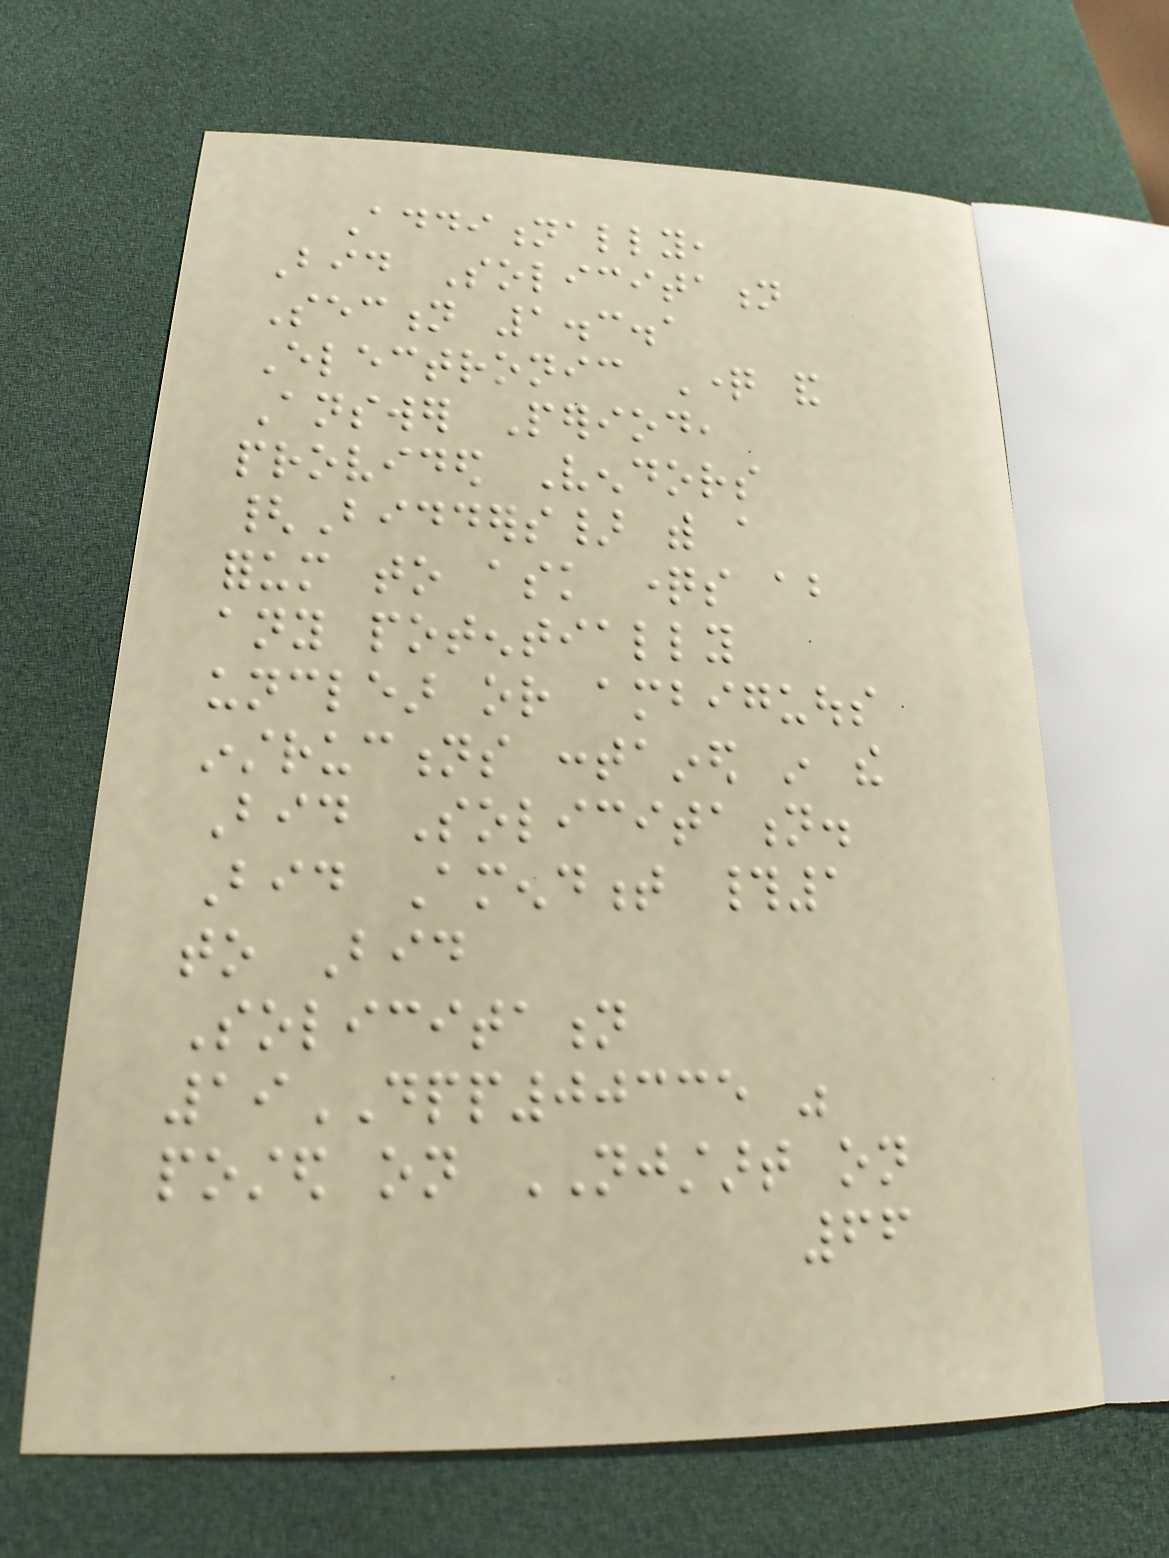Additionally,
Bid Solicitation
Section 1.3.1
Electronic Question and
Answer Period,
provided Vendors
{Bidders} with a
forum to ask questions about
any potentially
unclear or ambiguous
instructions contained in the
Bid Solicitation.
Bid Amendment #1
to Bid
Solicitation
19DPP00335 was
posted on NJSTART on
66
